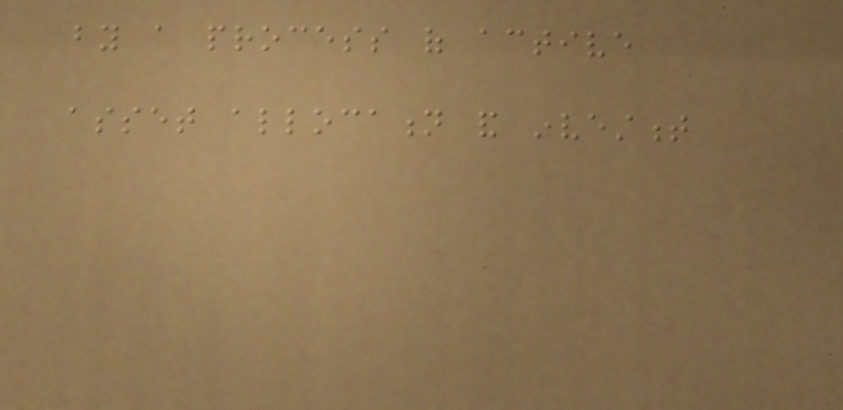by a process of active
asset allocation and investment
